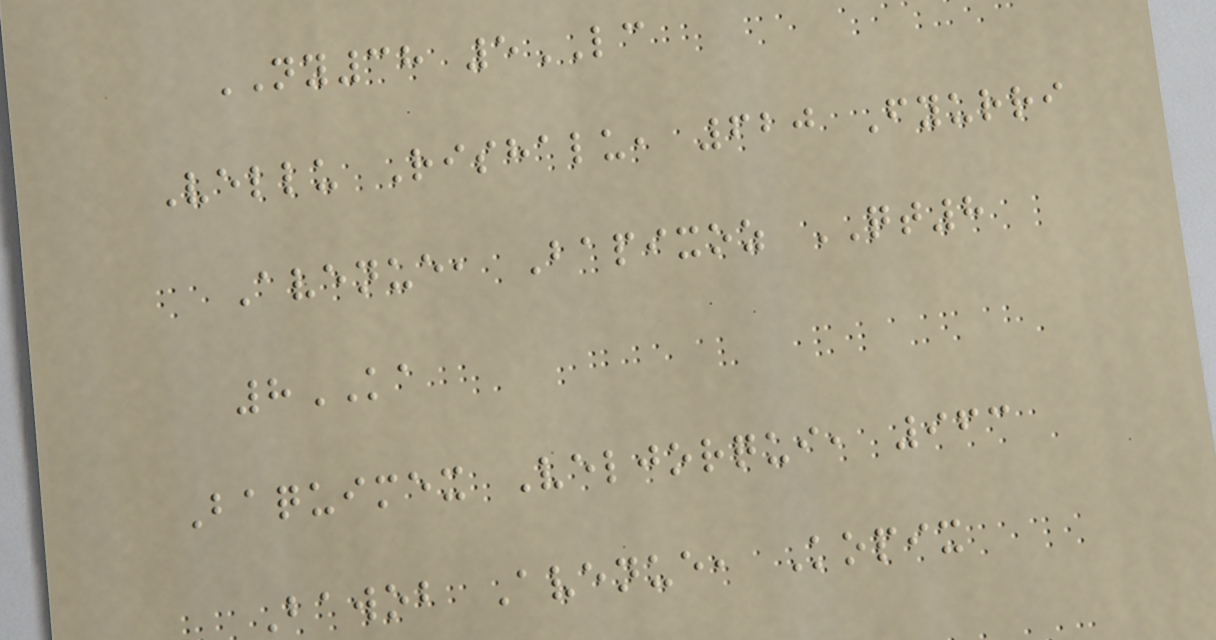NY38 5LC
Vellu Rishalu, 620 Fyurri
Avenue, Bapixoz QT8
8KA
Baquimex Veljorqui, 963
Bawob Avenue, Kopix
